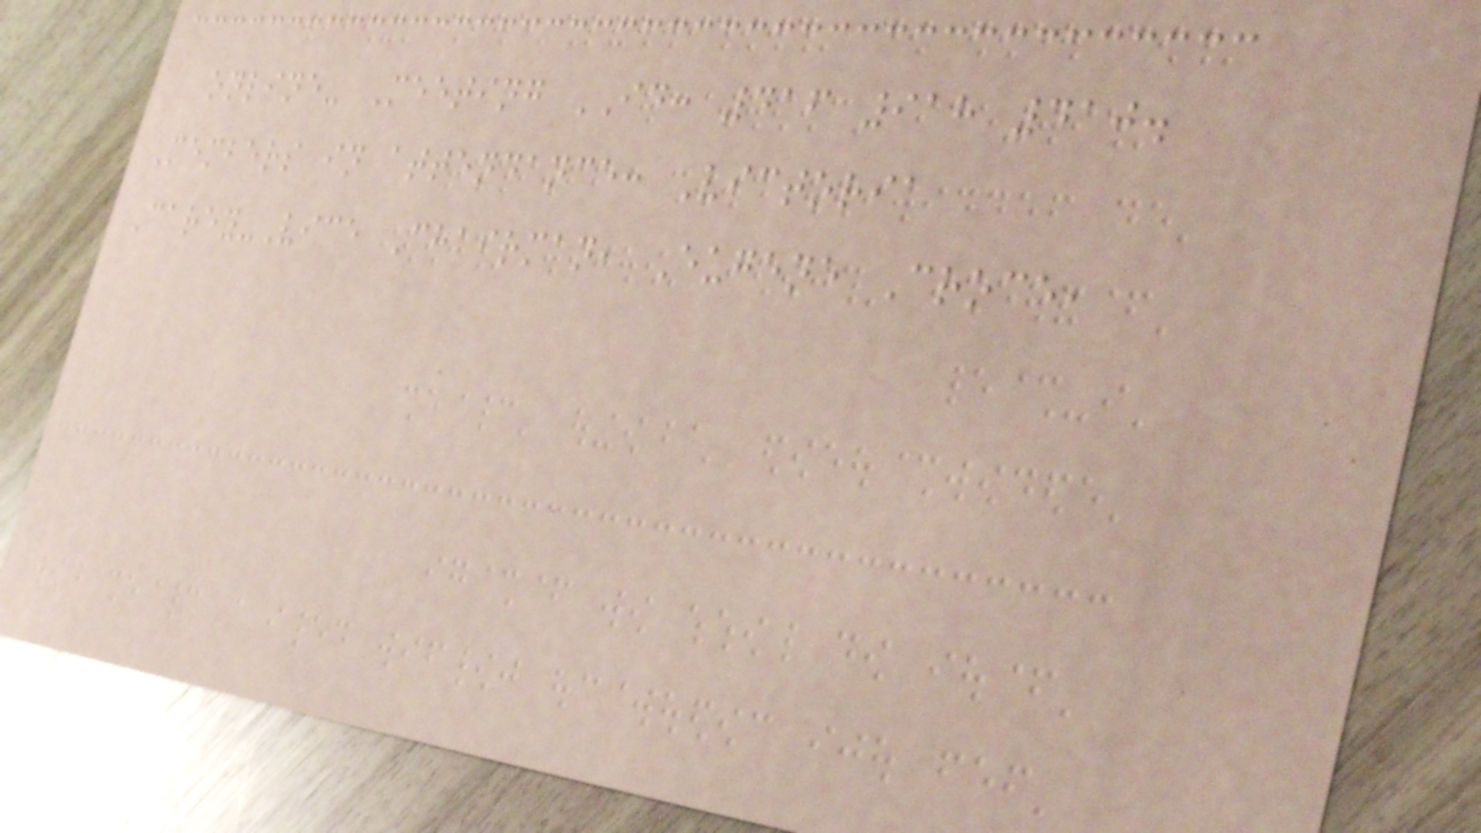online- Meeting ID: 416 918 410.
Members in attendance: Victoria
Carey-Vice Chairman, Eugene Croce,
